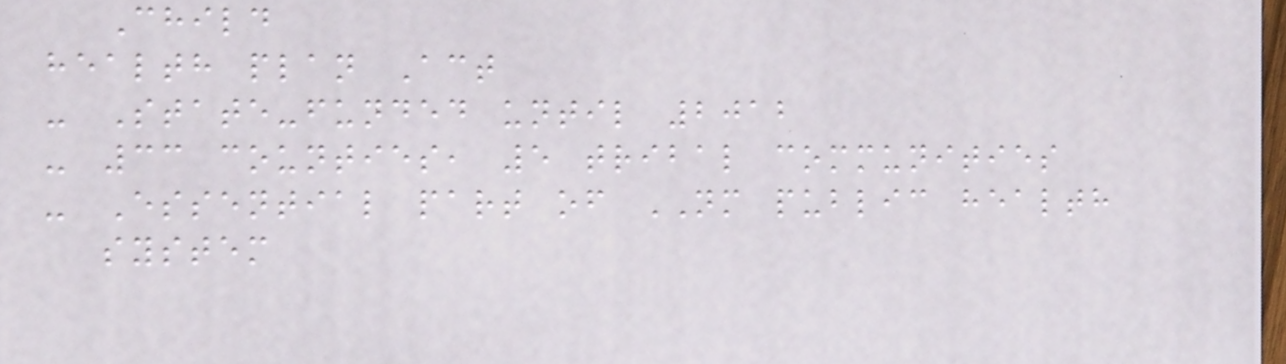Child
health plan Act
- State-funded until 2012
- 33 counties, 5 tribal communities
- Essential part of NM public health
system
